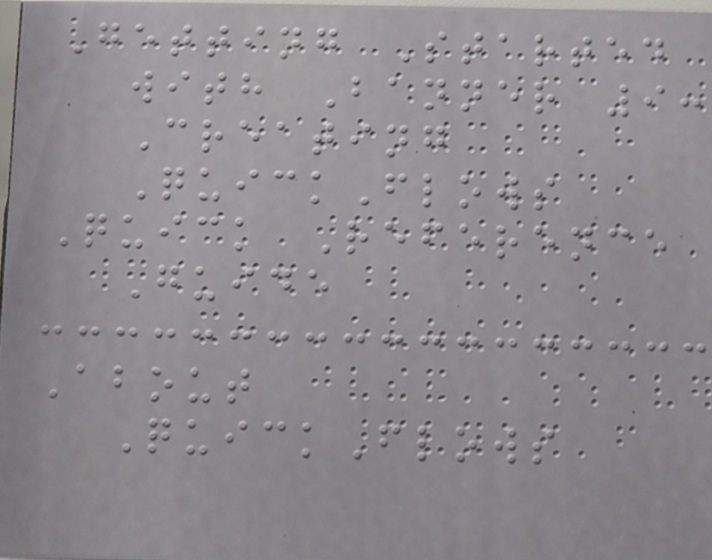Getting Started
with Banner 9:
Creating
QuickFlows
Quick Reference
Guide
About
QuickFlows
